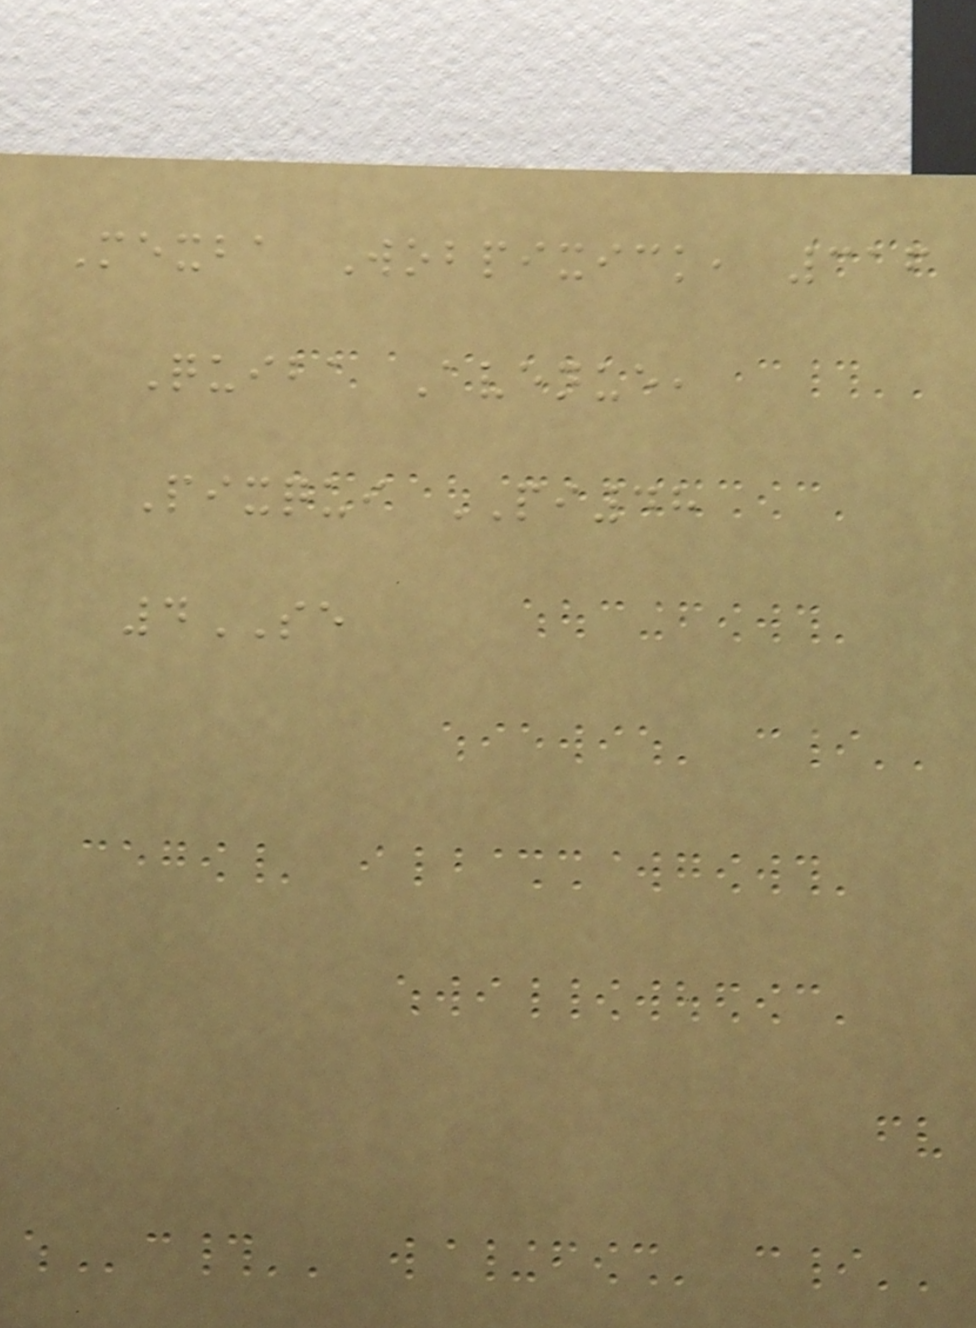Mexba Wobpixick, 316
Quiba Avenue,
Pixqui PI48
4SE
